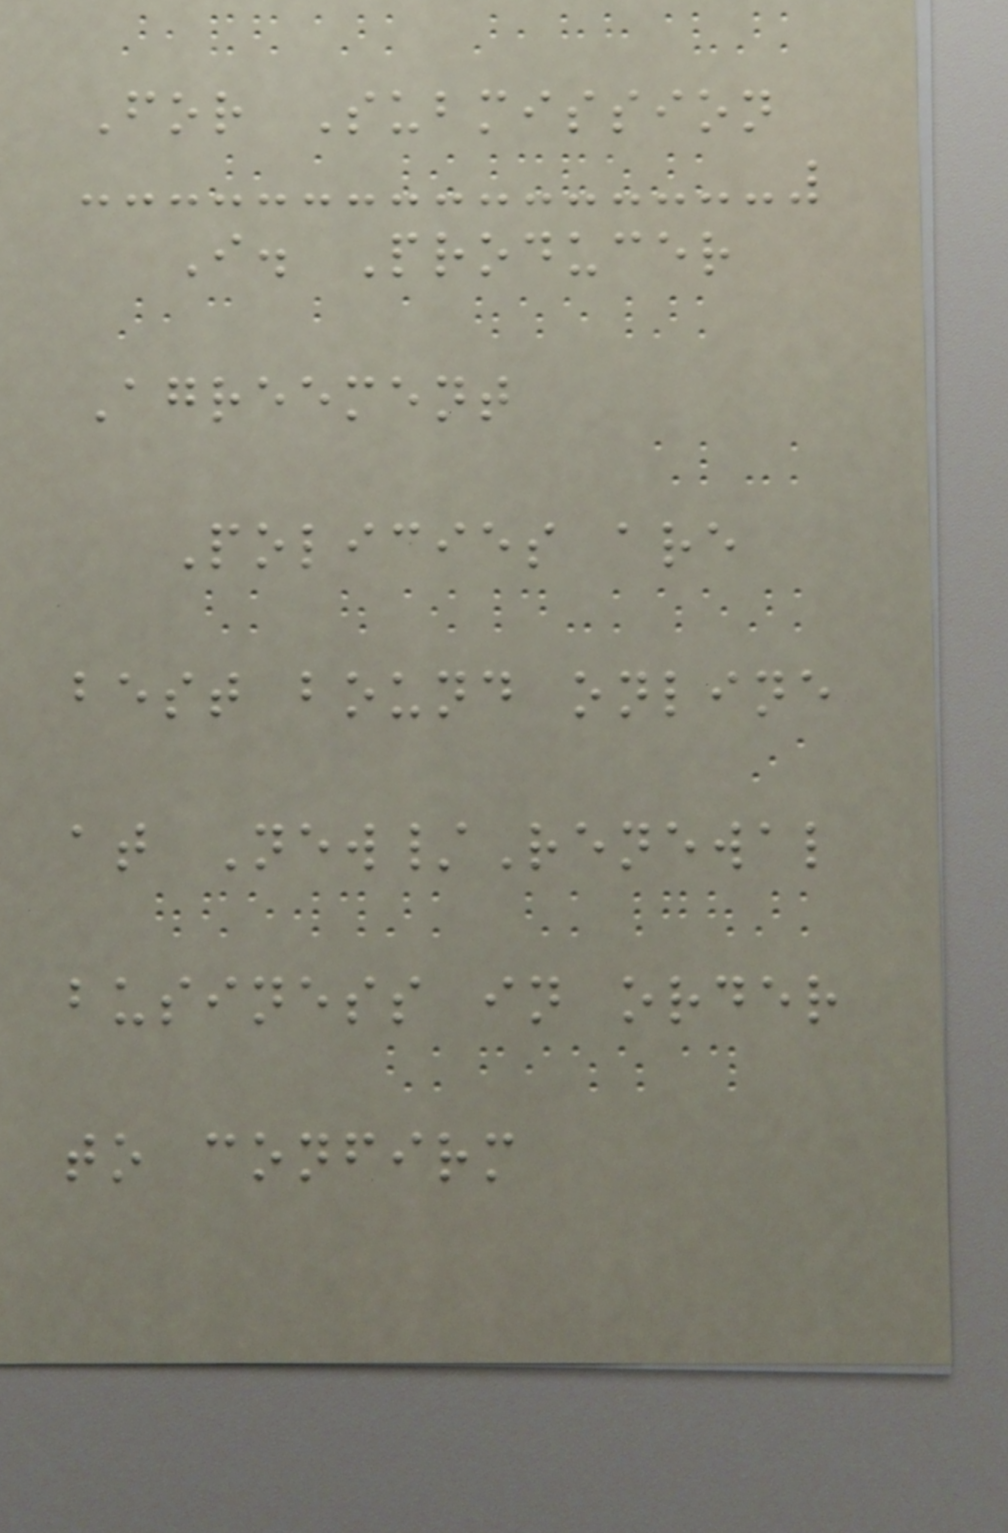For Submission
I. Producer
Agreement
Policies are
best bound online
at New/Renewal
business in order
to confirm
